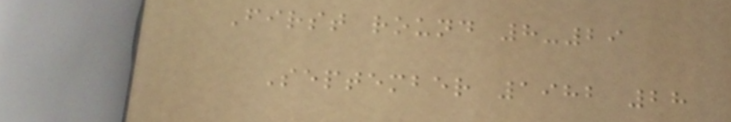First round 8-29
September 1982 28
